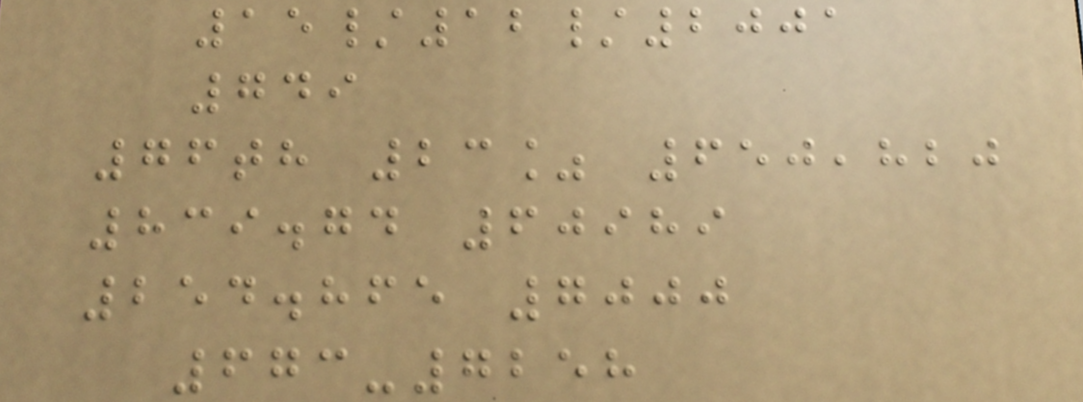15/12/2001
749
76th 23% 650,820
839.74 60989
254.865 7000
673-7258
